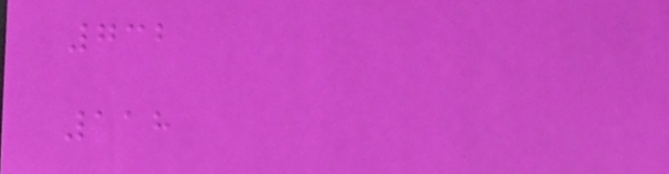732
118
